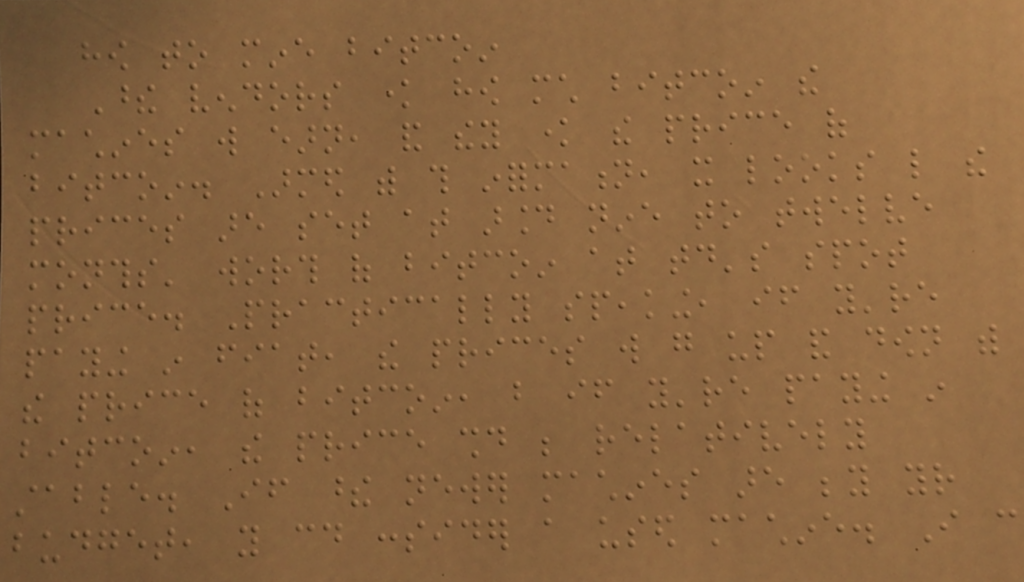how to mine bitcoin
These vendors know how much bitcoin the
machines will earn, and they know the price of
bitcoin. Armed with this information, it looks like the
prices are set at around nine to twelve
months' worth of bitcoin at today's spot
price. Practically speaking, if you're
paying in fiat, the prices will go up and down with
the price of bitcoin, but if you're paying in
bitcoin, the price should be relatively
stable. If these newer machines are beyond your
budget, you could consider a used machine. I can
